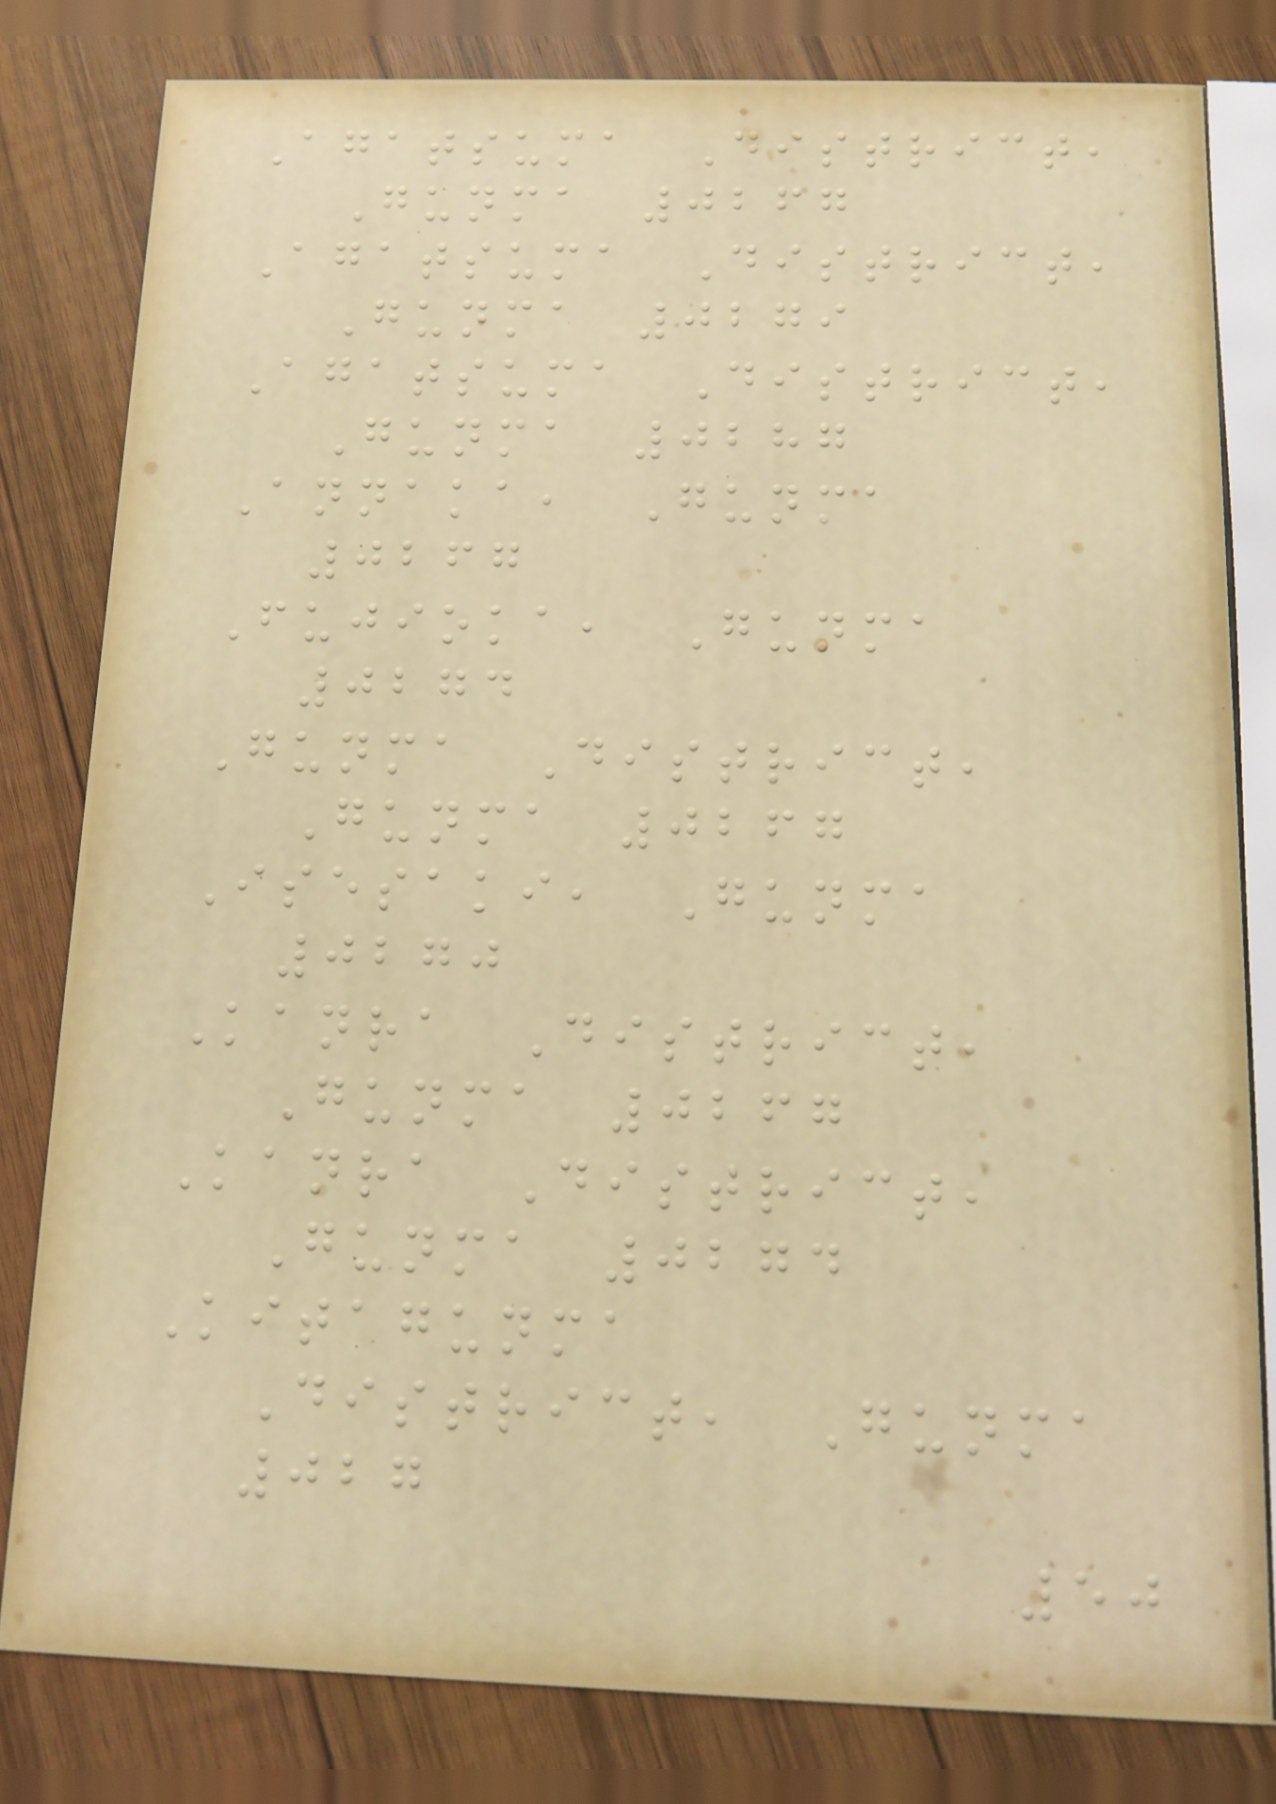Agatsuma District,
Gunma 0267
Agatsuma District,
Gunma 0279
Agatsuma District,
Gunma 0287
Annaka, Gunma
0267
Fujioka, Gunma
0274
Gunma District,
Gunma 0267
Isesaki, Gunma
0270
Kanra District,
Gunma 0267
Kanra District,
Gunma 0274
Kitagunma
District, Gunma
027
50
